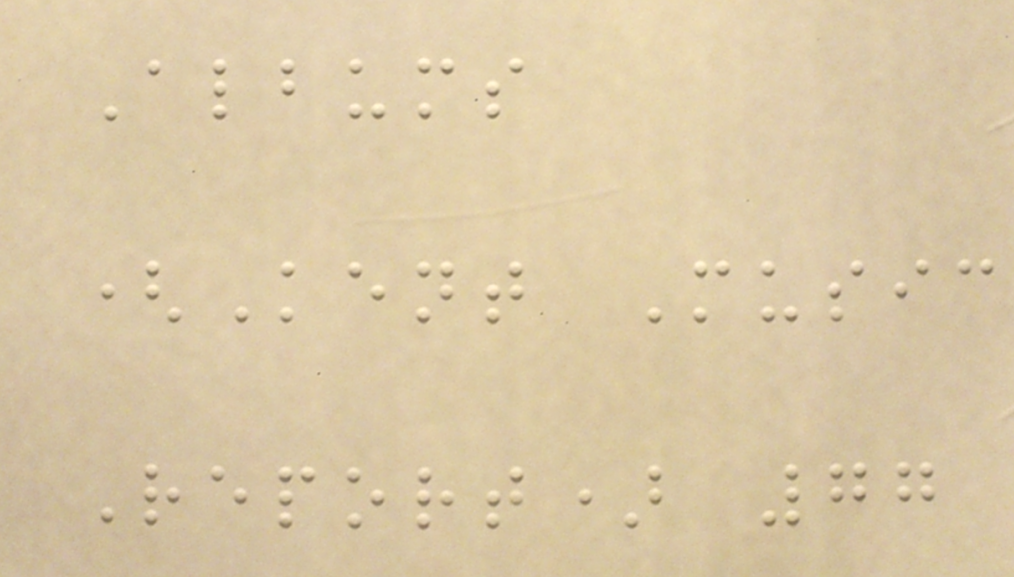Albums
(Kent Music
Report) 77
